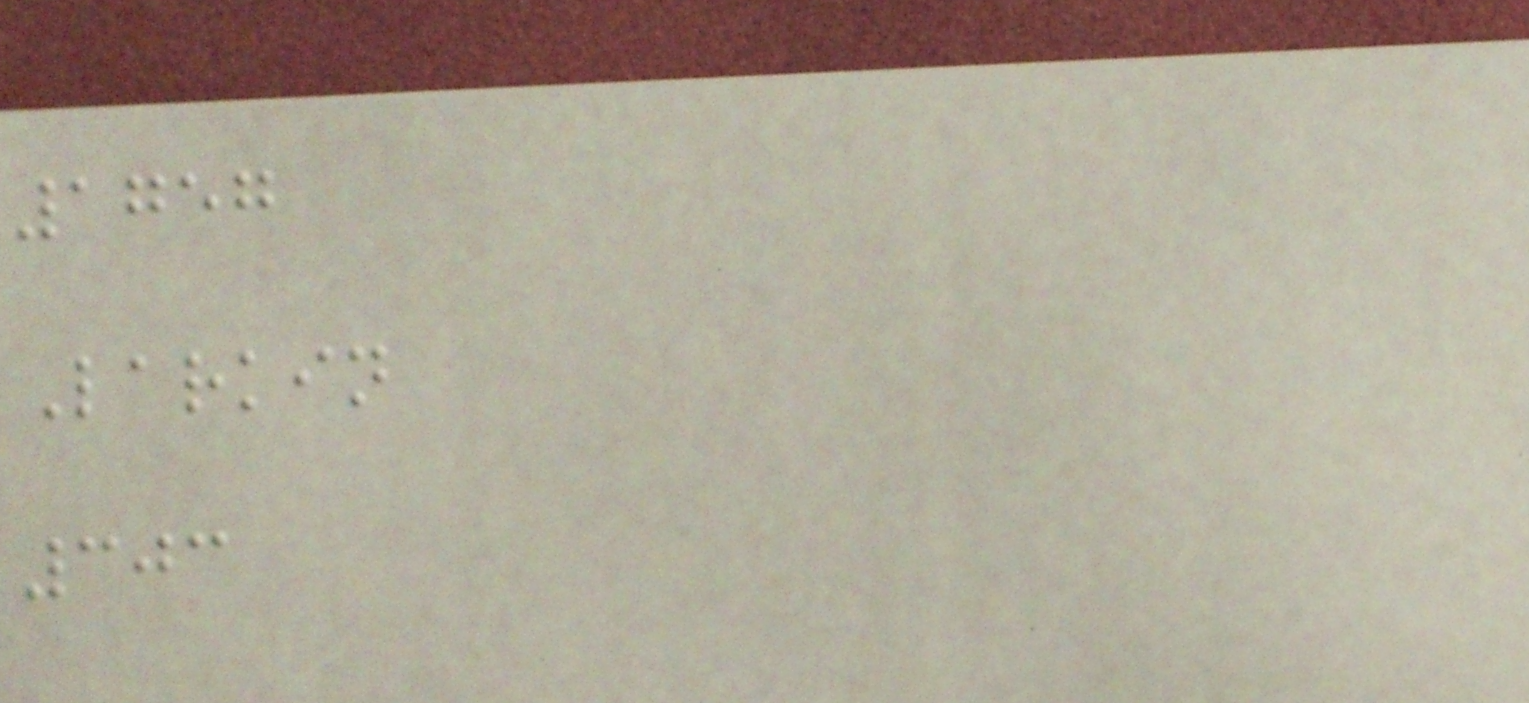1757
Larkin
303
